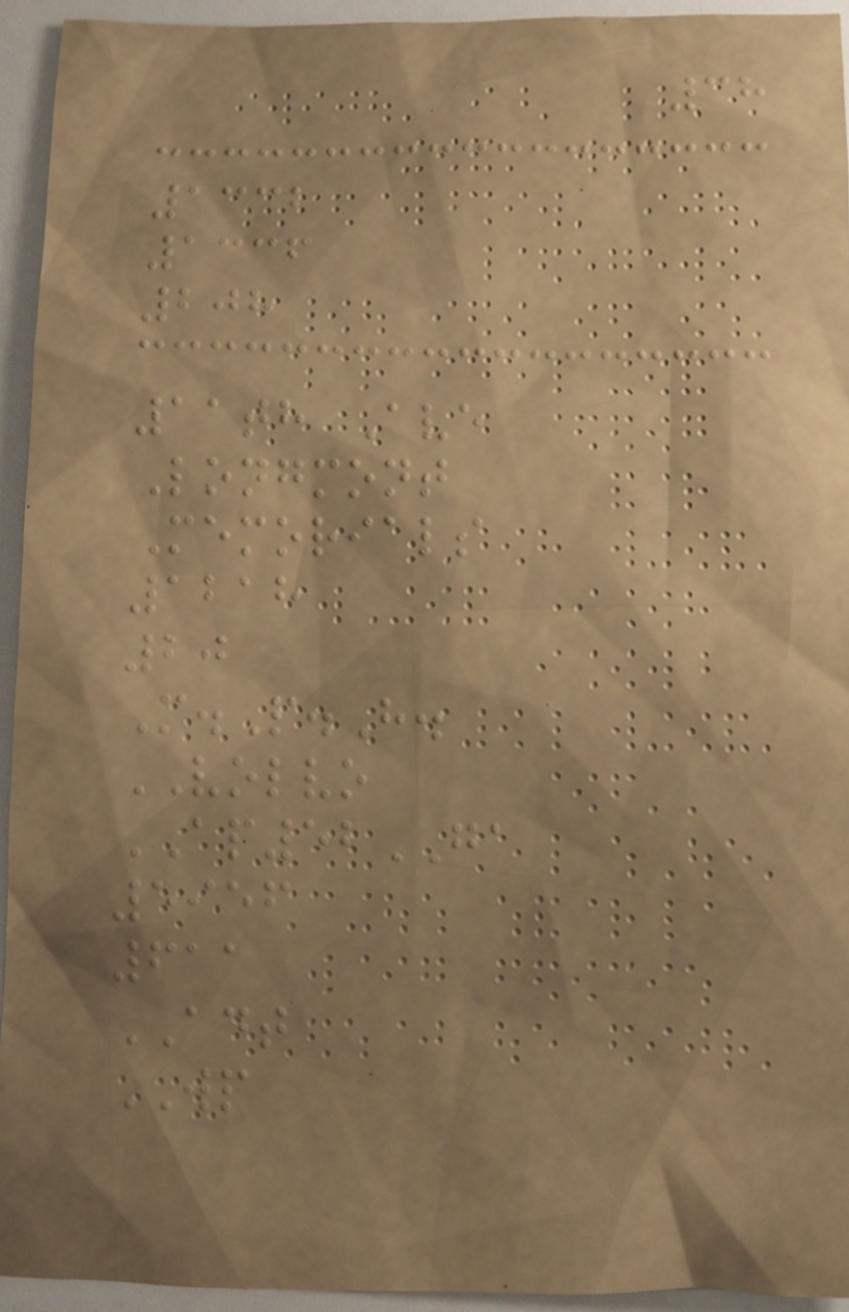38
1332
1336
208
11th Ave
Longmont
Memorials
1218
20
M.P.H.
VOLVO
AP52GA
5956
611
ADT
WP
